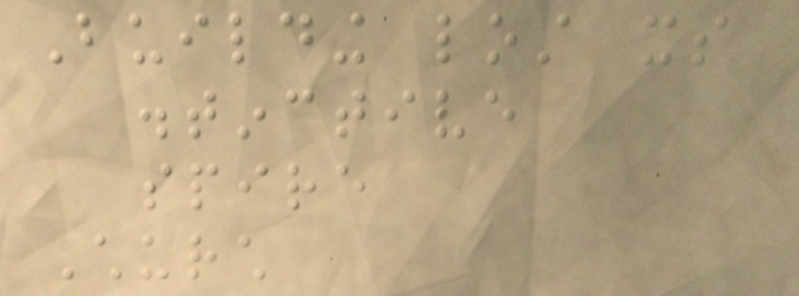Building lost its
distinctive
spire
Church
